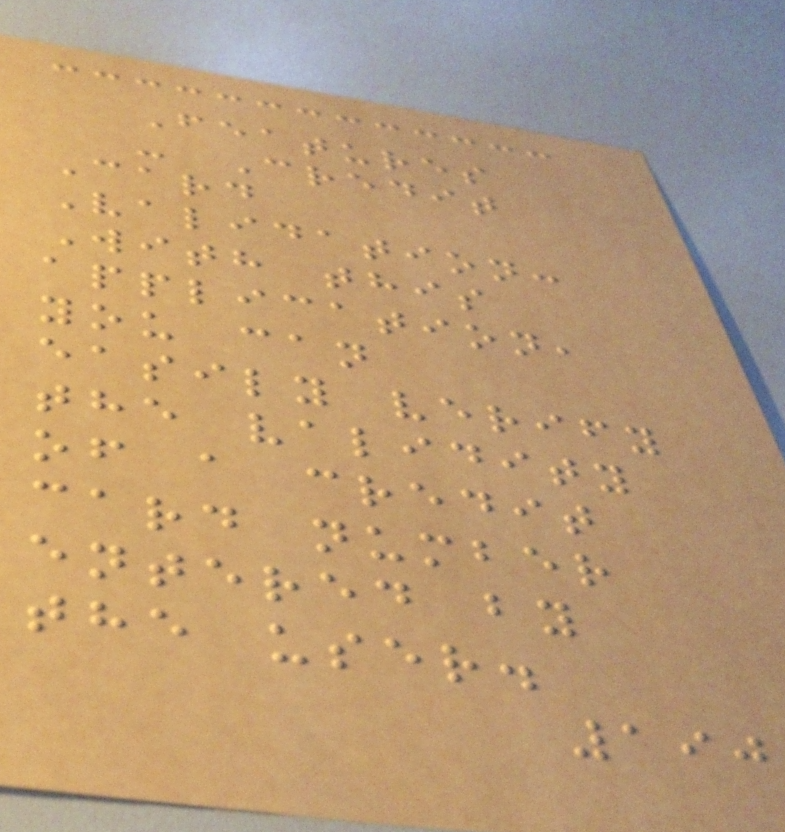Features
- Credit
Card
Validation:
With this
application,
you can
easily verify
the validity
of a credit
card number
entered by
the user.
190
